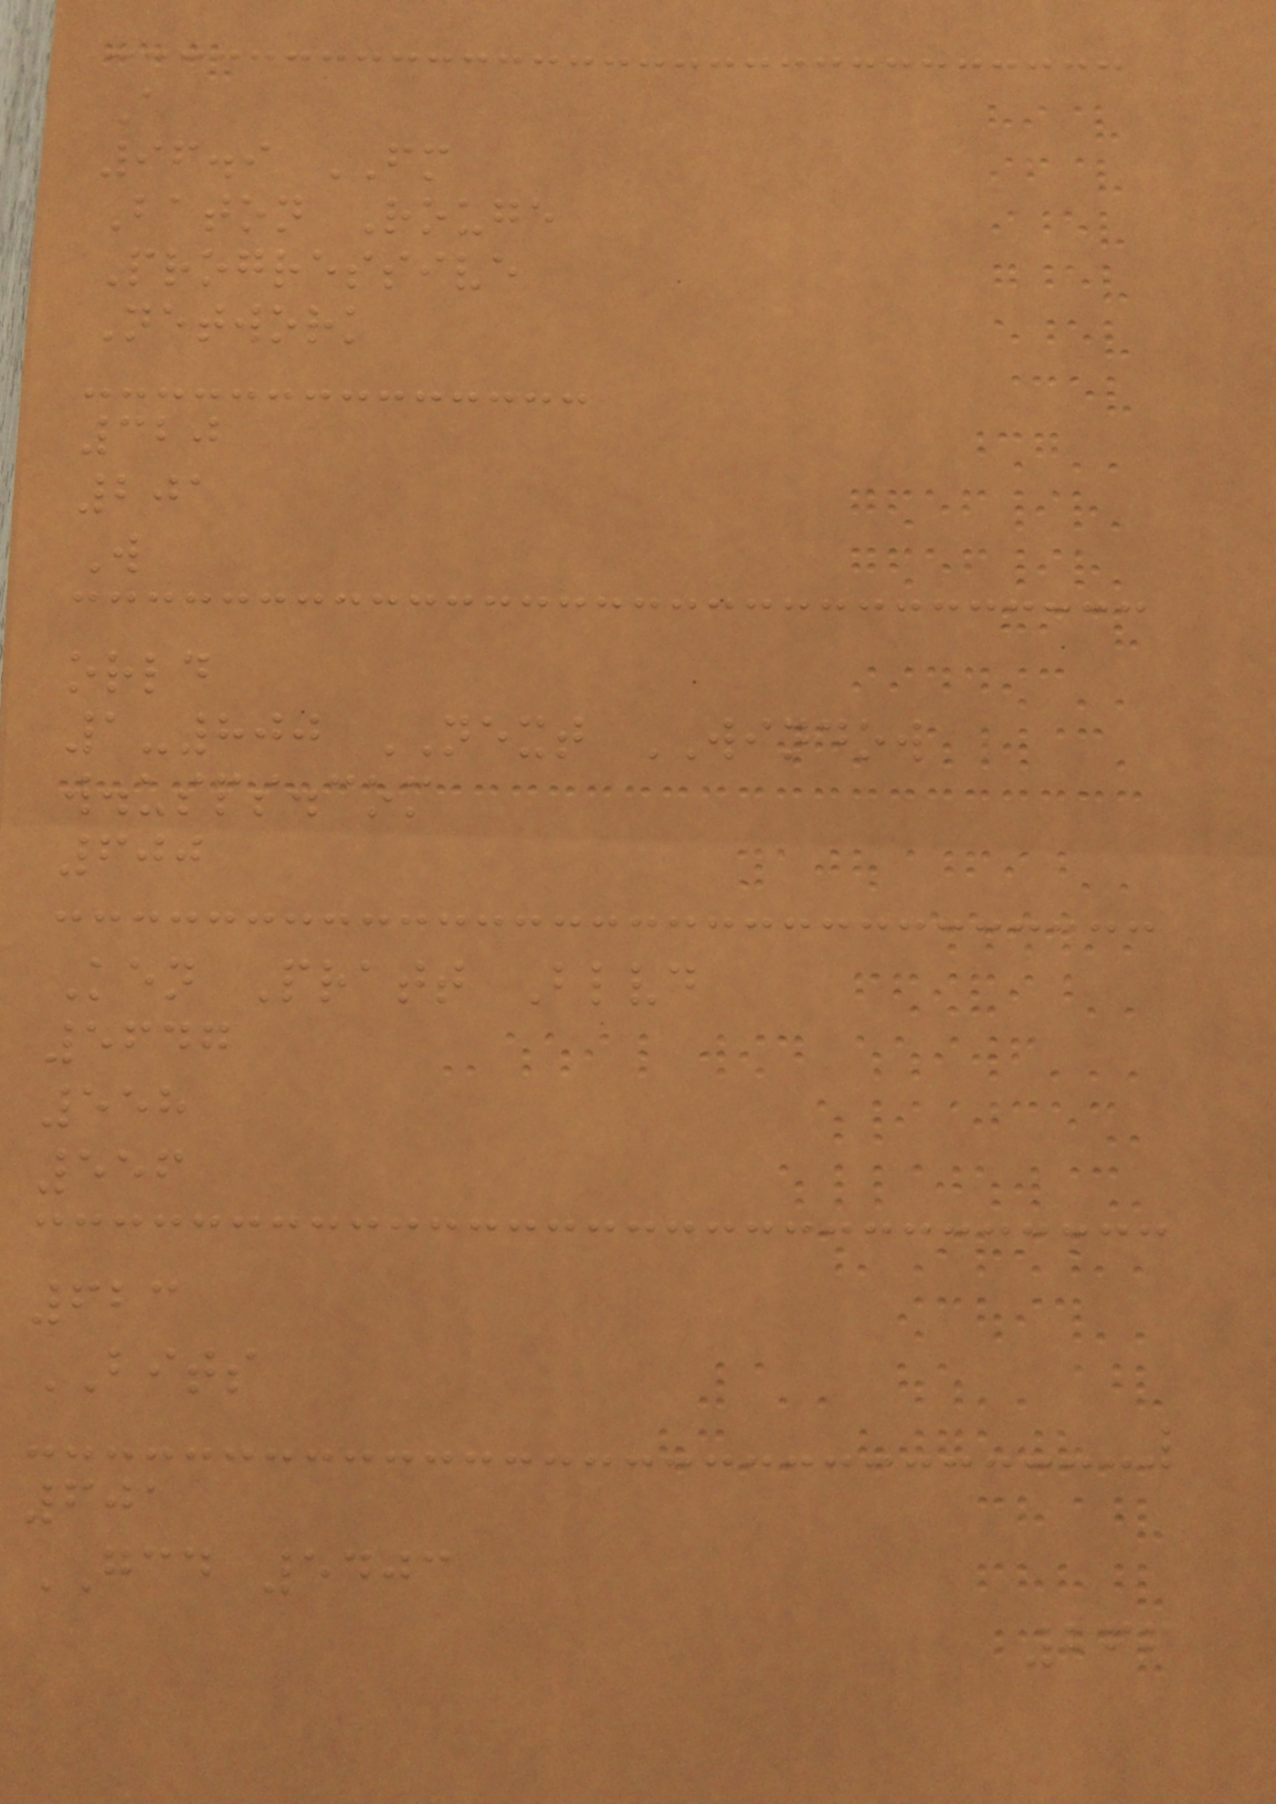A
96.9 FM
Baton Rouge
Progressive
Network
320
201
W
orld
1-800 NEXT WINDOW
w.usps.com
600
Ken Pratt Blvd
5647
558
556
623
BITS
601
GCD 5403
266
